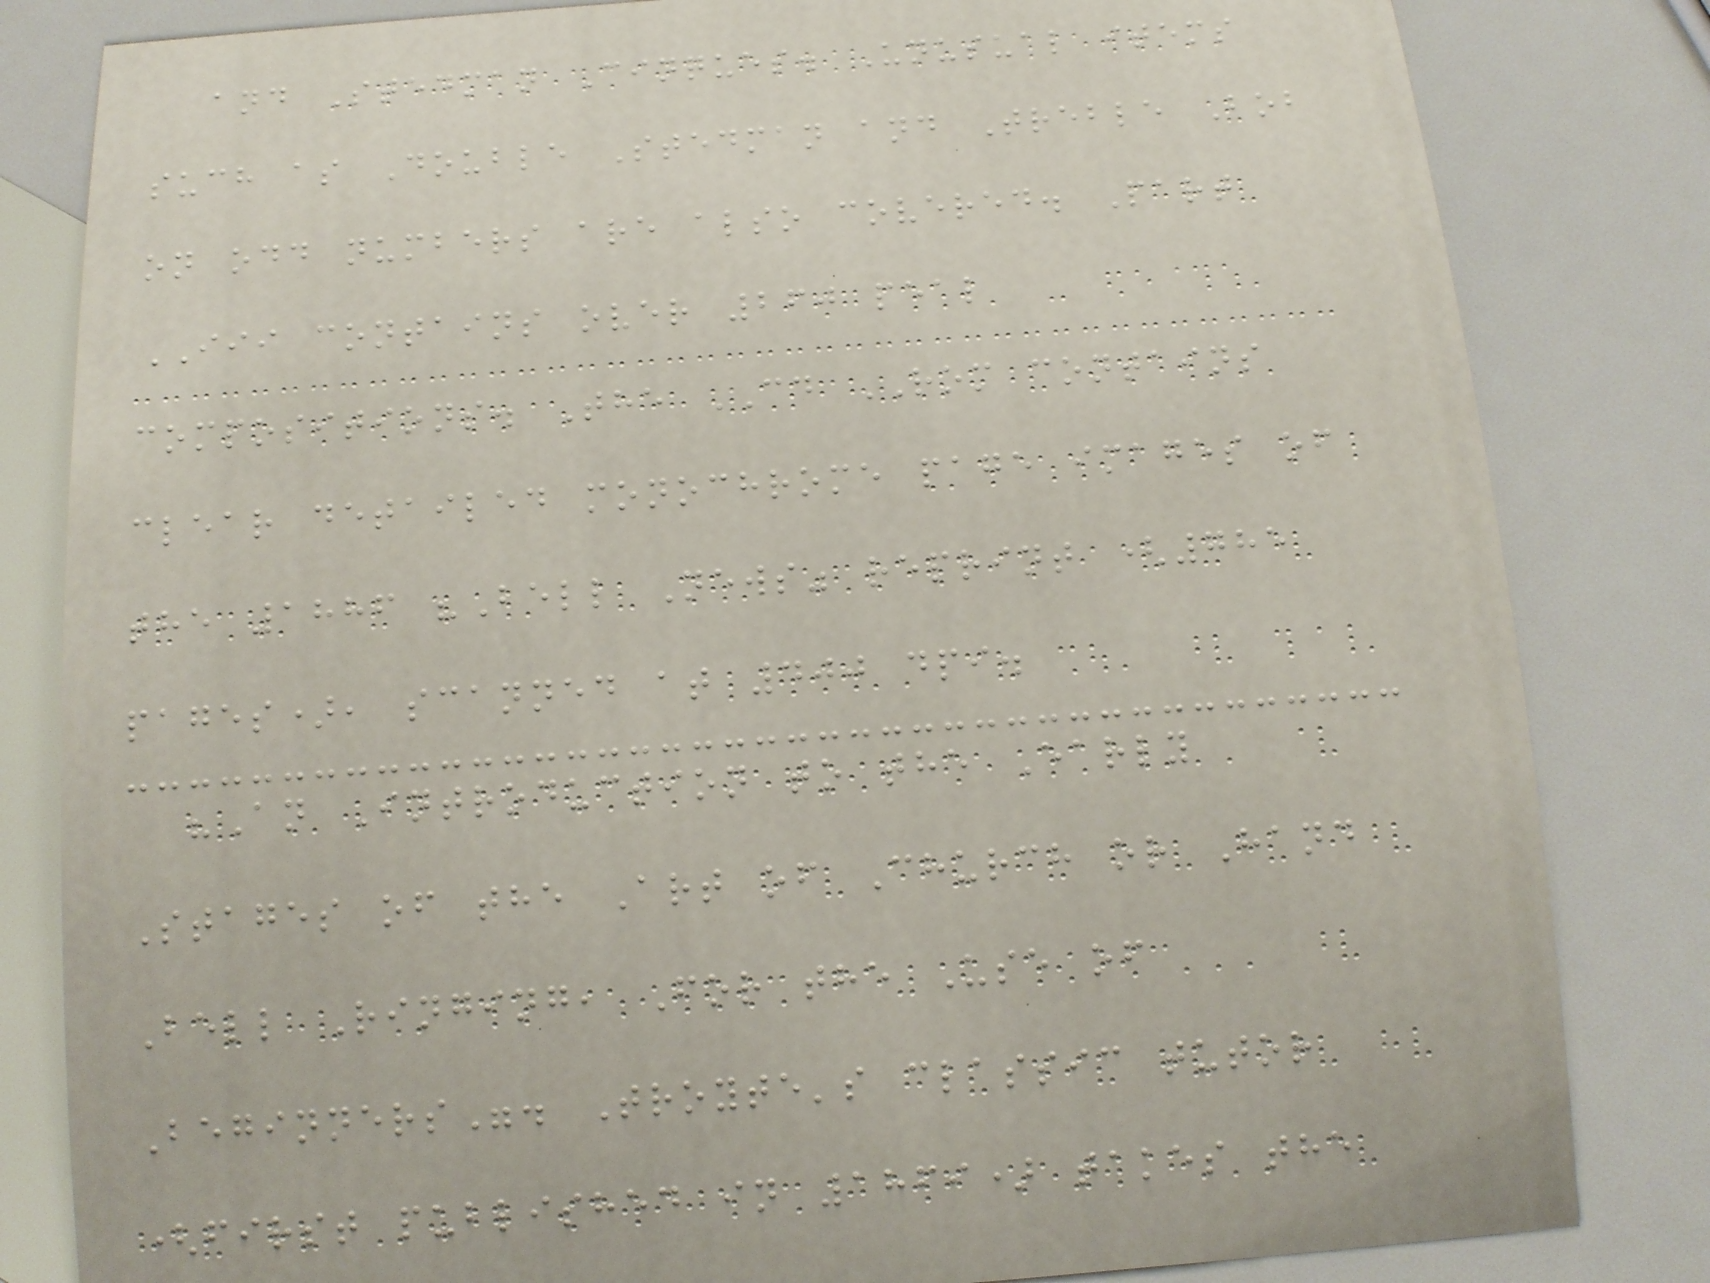and Stedman Cinques. Unusual items
such as Double Stedman and Treble Bob
on odd numbers are also covered. Part
III contains over 260 peal
compositions. The CD ROM contains
clear detailed monochrome page images of
the 1886 "Bell News" reprint (785
pages), scanned at 400 dpi.
"An Introduction to the Early
Stages of the Art of Church or Hand
Bell Ringing, For the Use of
Beginners". Troyte's classic tutor
(first published in 1869) takes the
